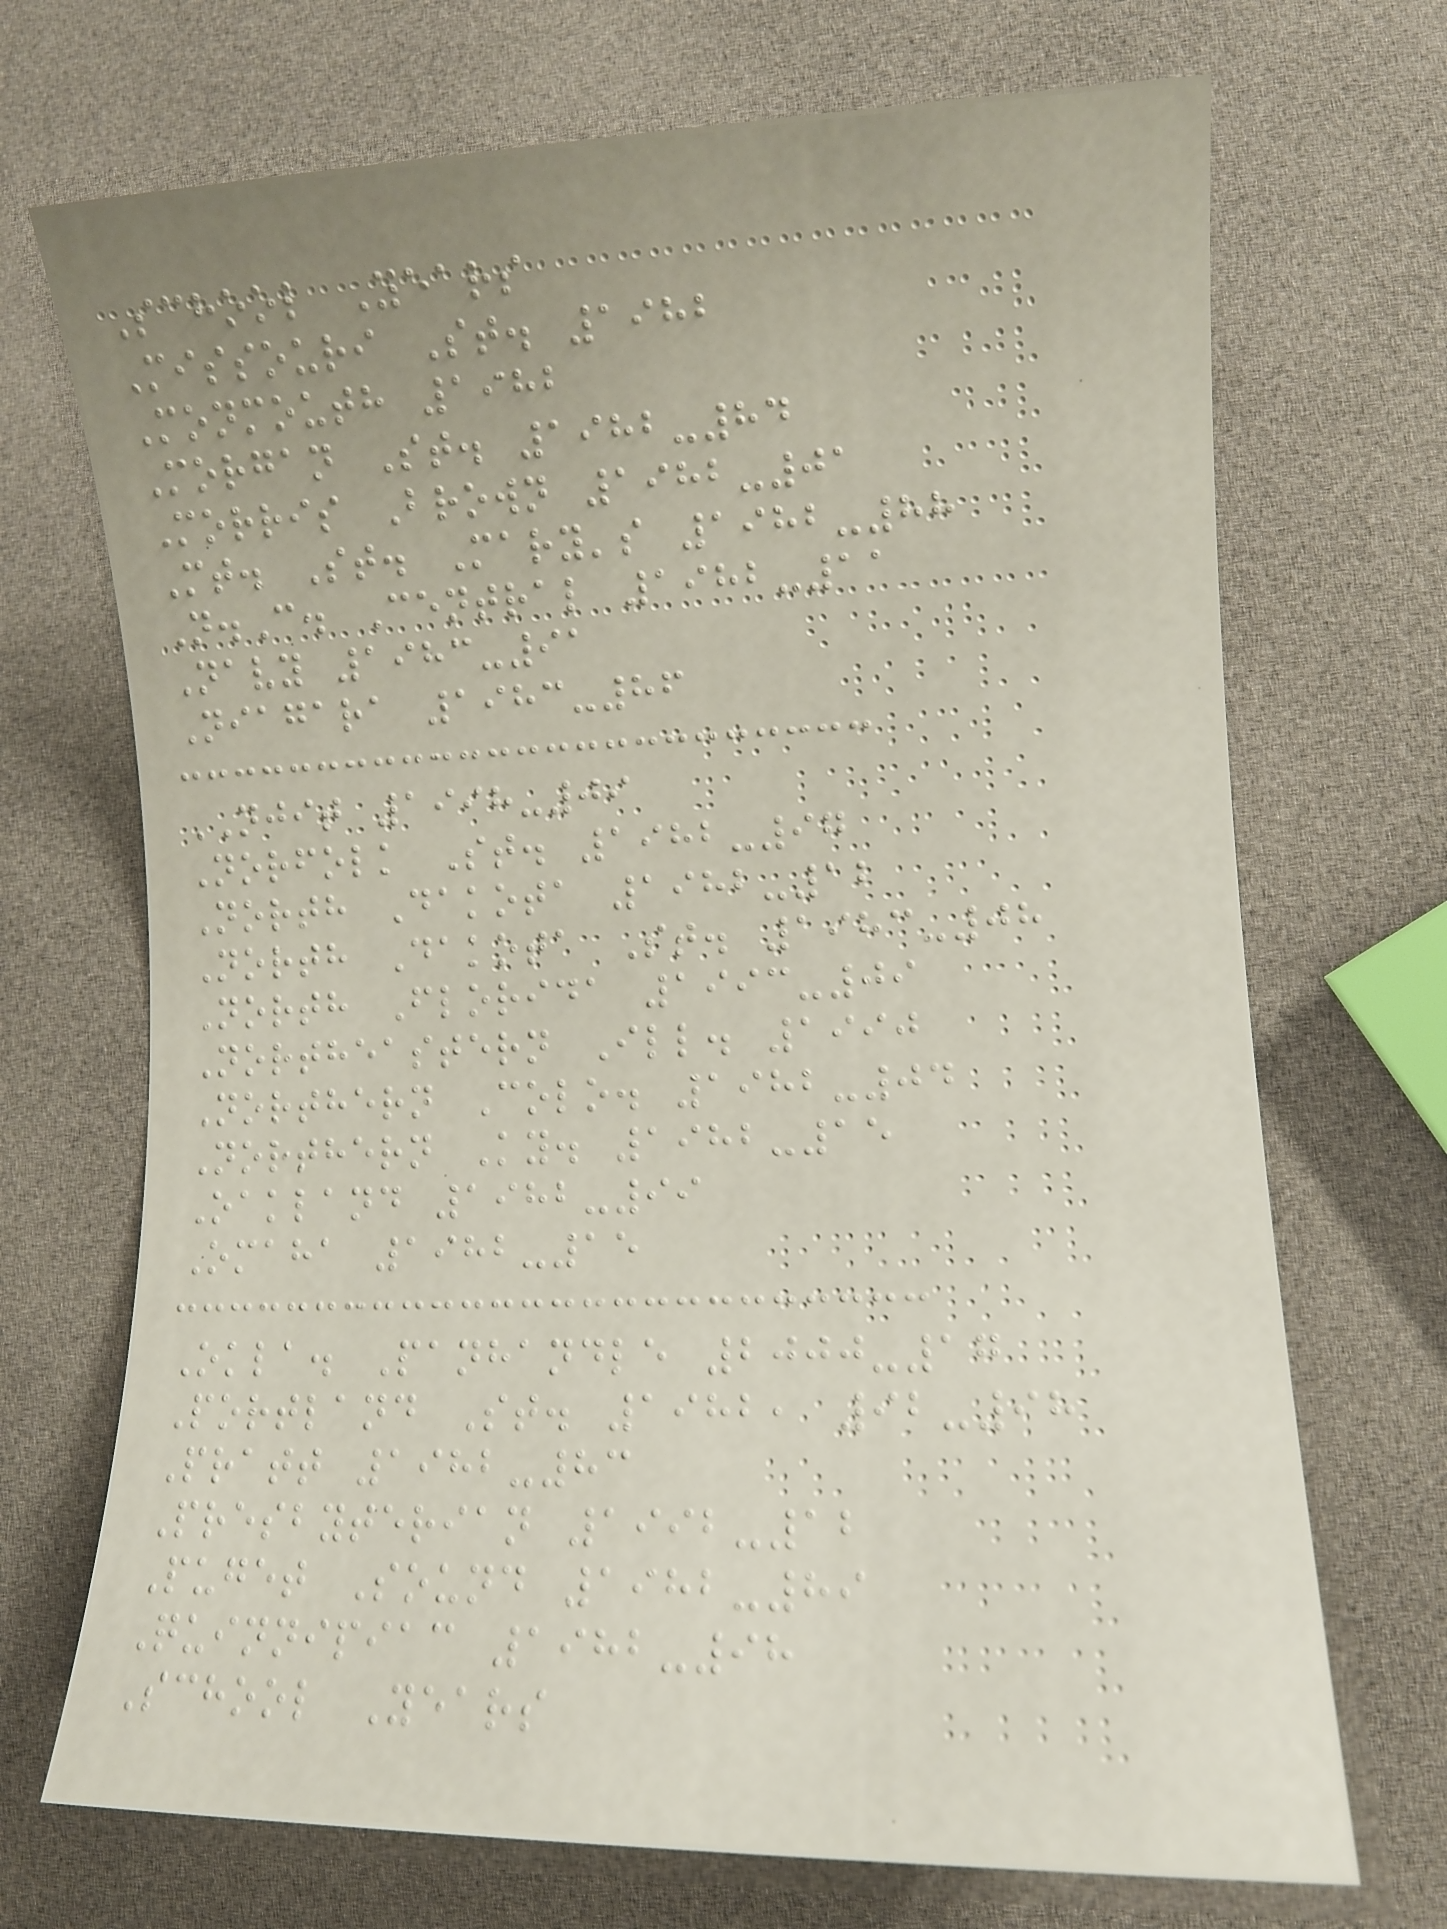School Years
Missouri St. 1982
Monmouth 1982
Morgan St. 1982-84
Morris Brown 1982-01
Mt. St. Mary's 1982-88
N.C. Central 1982-11
Navy 1983-91
Niagara 1983-86
NJIT 1998-09
Norfolk St. 1982-97
North Dakota 1982-12
North Dakota St. 1983-08
North Florida 1993-09
Northeastern Ill. 1990
Northern Colo. 1982-04
Northern Ky. 1982-15
Oakland 1982-99
Omaha 1982-15
Okla. Panhandle 2000-17
Portland St. 1982, 92-98
Pratt 1982-83
Presbyterian 1992-12
Puget Sound 1982-89
Quinnipiac 1982-98
School Years
